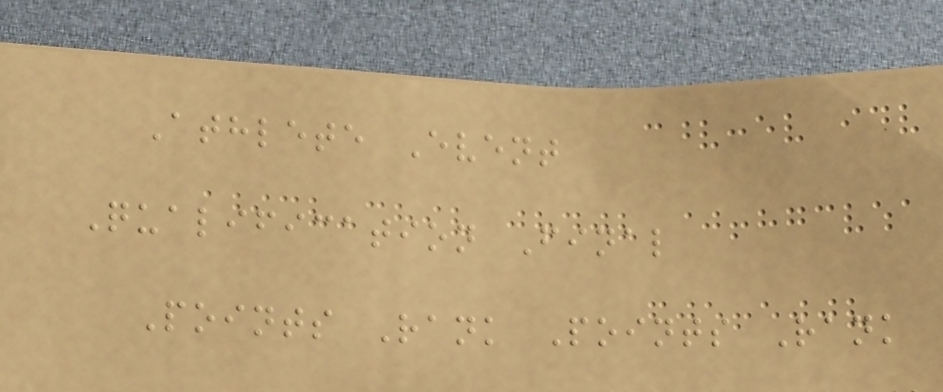Athlete Event
Qualification Final
Points Rank Points Rank
